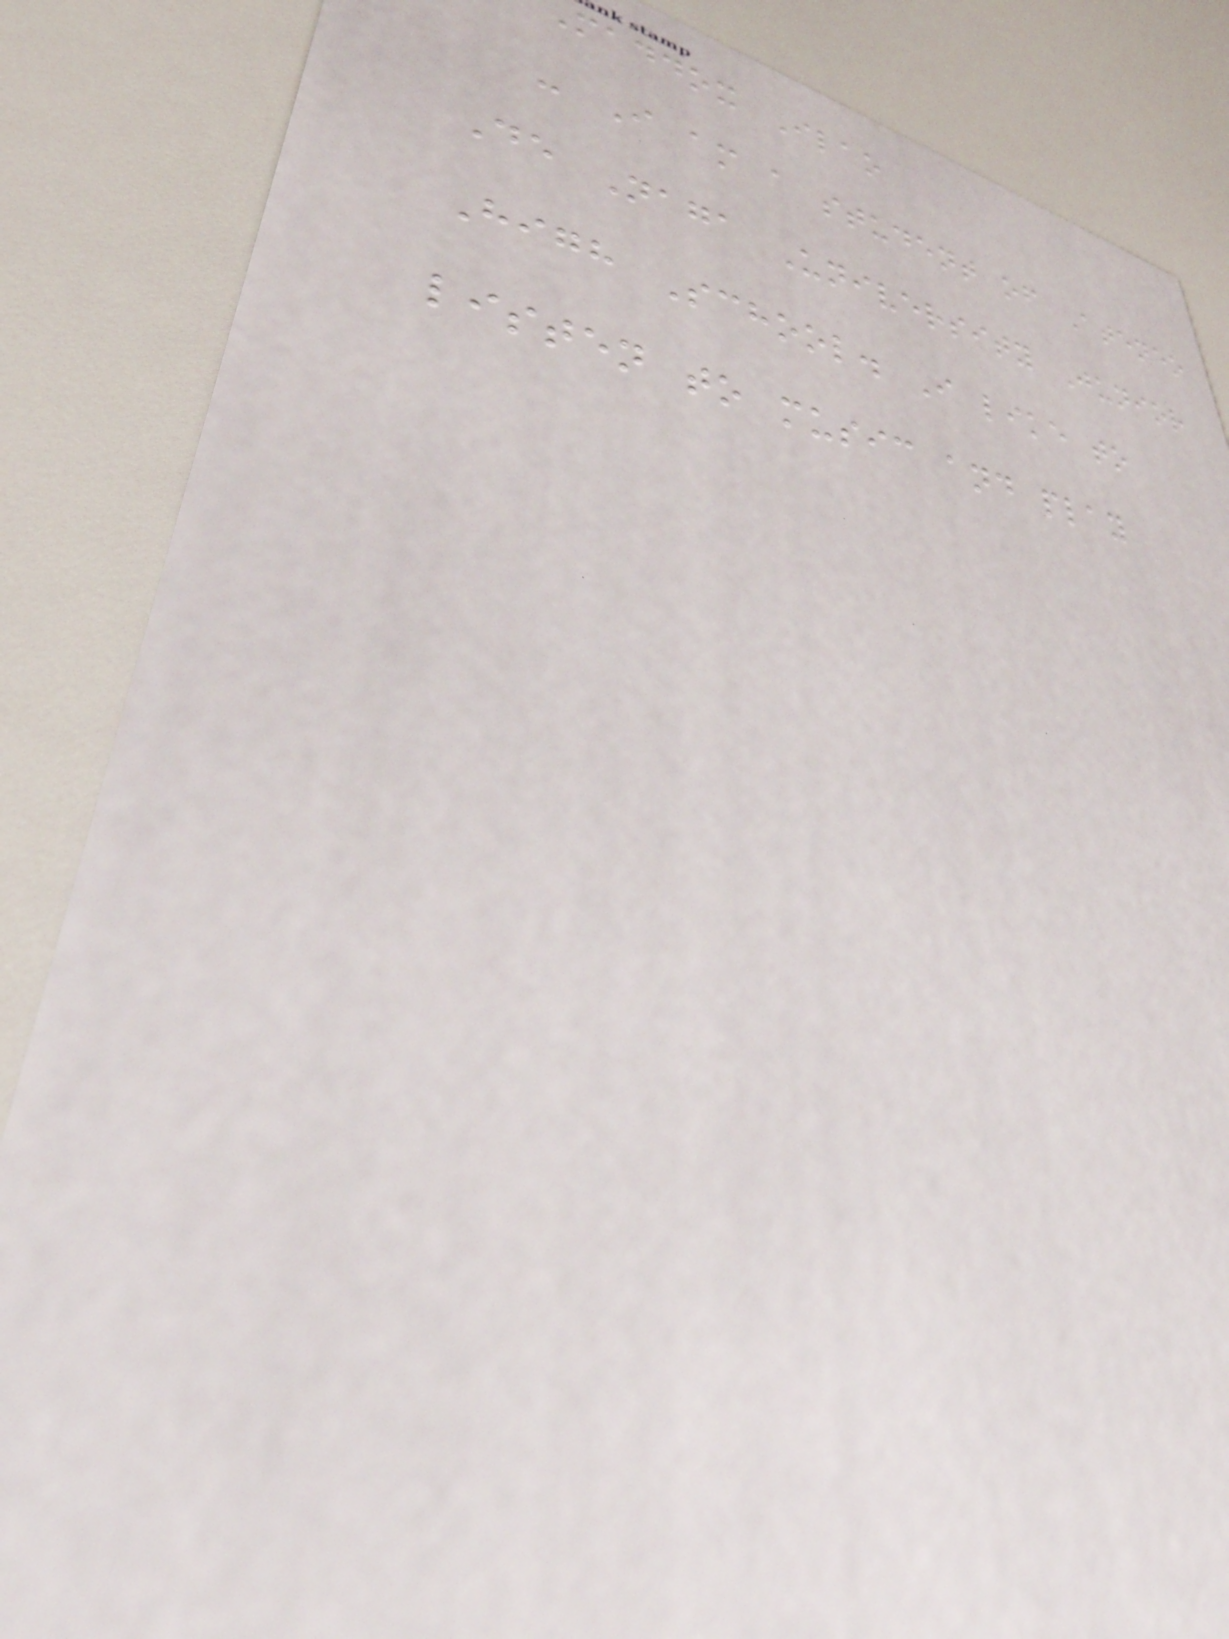maddox Ilao
- I am a student of Ateneo
De Naga University Junior
High School. I like to
listen to music and play
